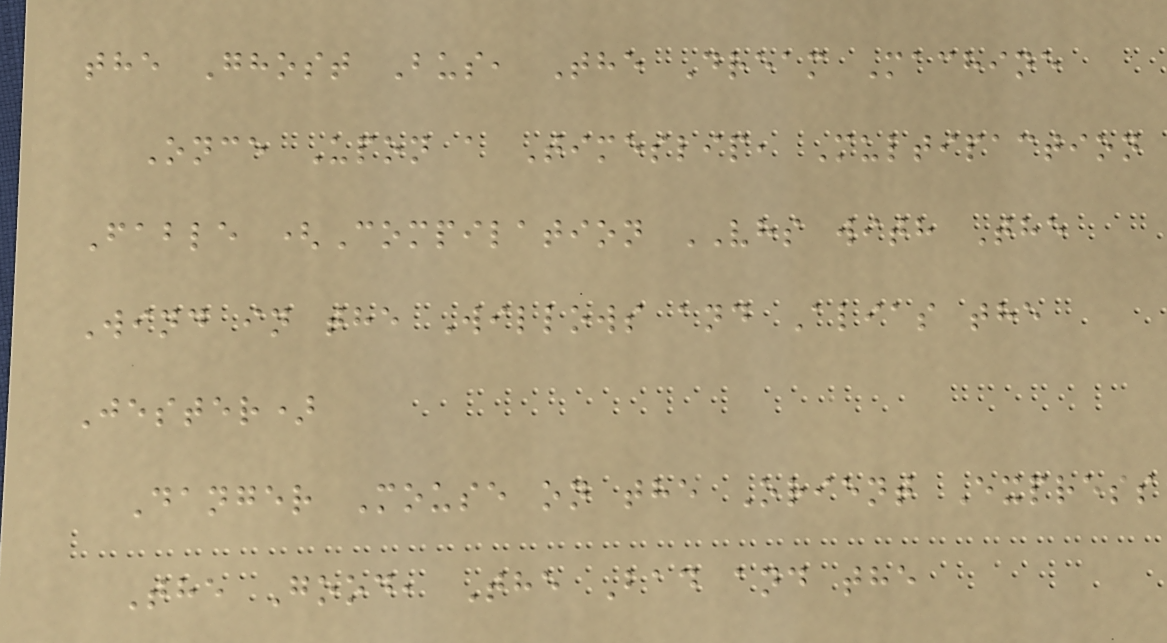the Ghost Bus, The Dream Machine
Once Upon a Timeslip, Multipaction
Fable (Compilation VHS with The
Wind in the Willows and Alias the
Jester)
Danger Mouse on the Orient Express
The Good, The Bad and the
